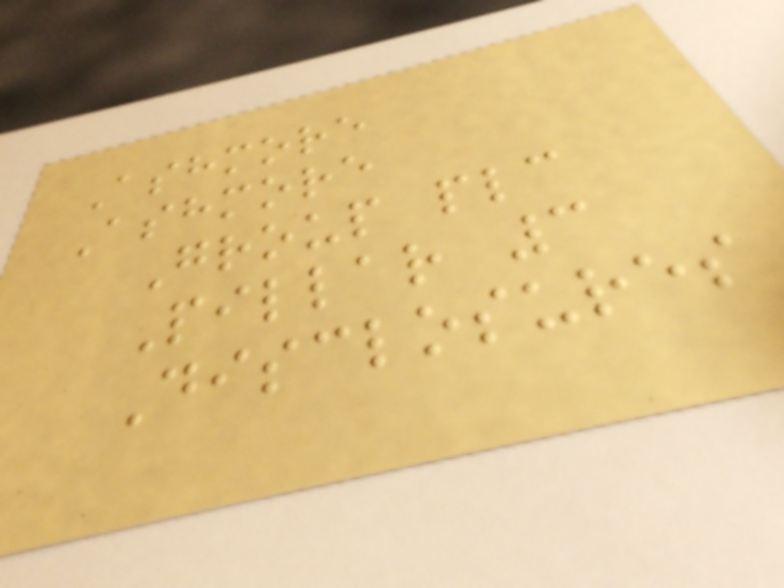Ashmore
Ashmore
Group plc
Pillar 3
Disclosures
